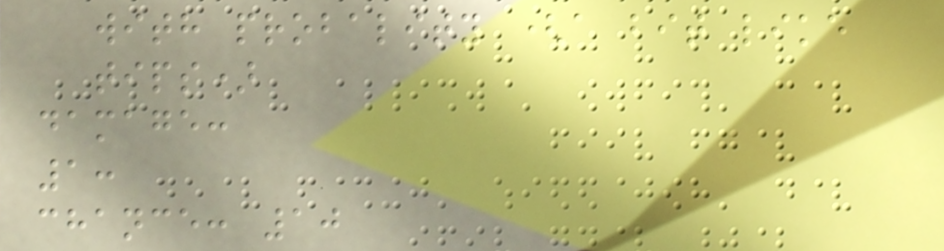with probality (a bit like
tips)
damage:
1:
chance: 10
